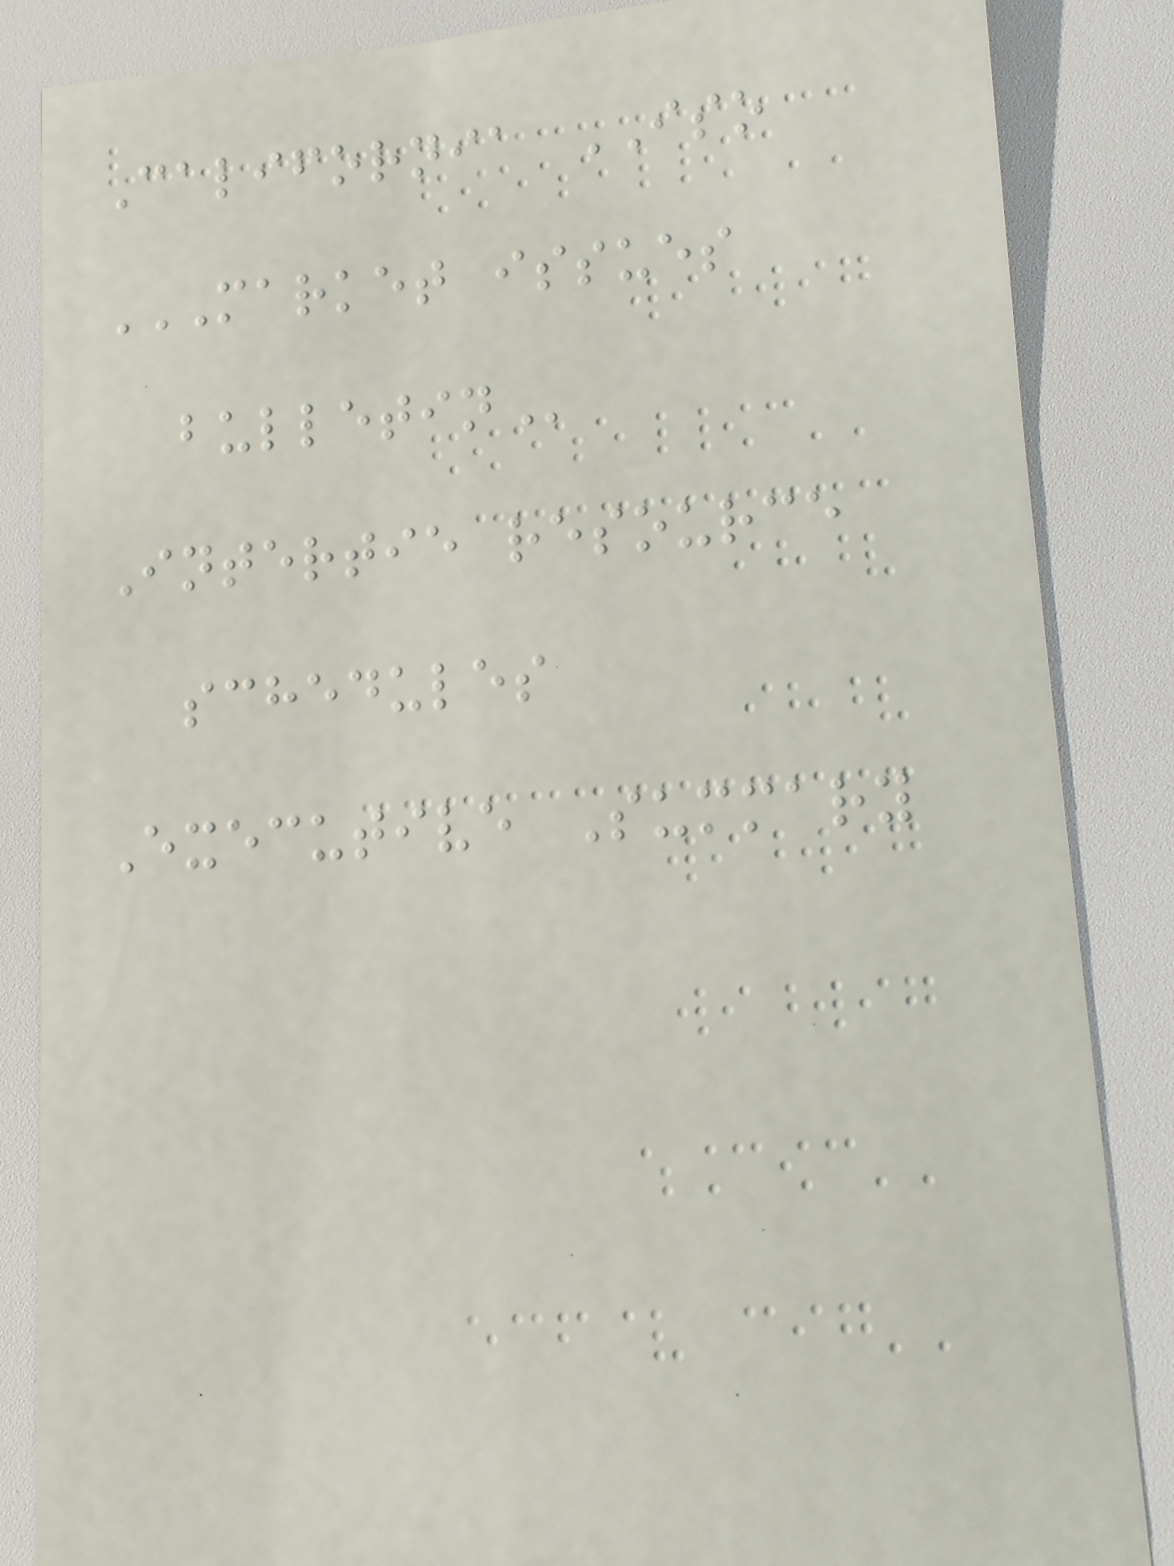California ISO
MARKET ISSUES
BULLETIN
Intertie resource
schedules
Executive Summary
